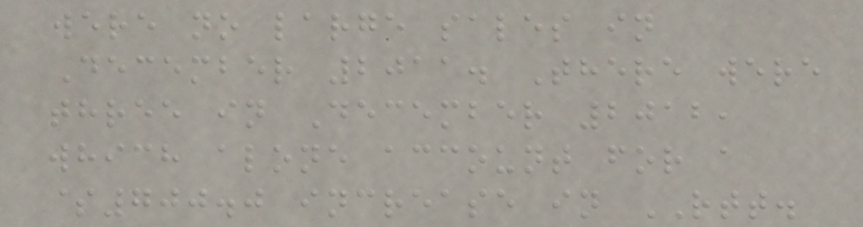were no large sales in
December 2011. There were
three in December 2012,
which alone account for a
$700.0 increase in RTT.
